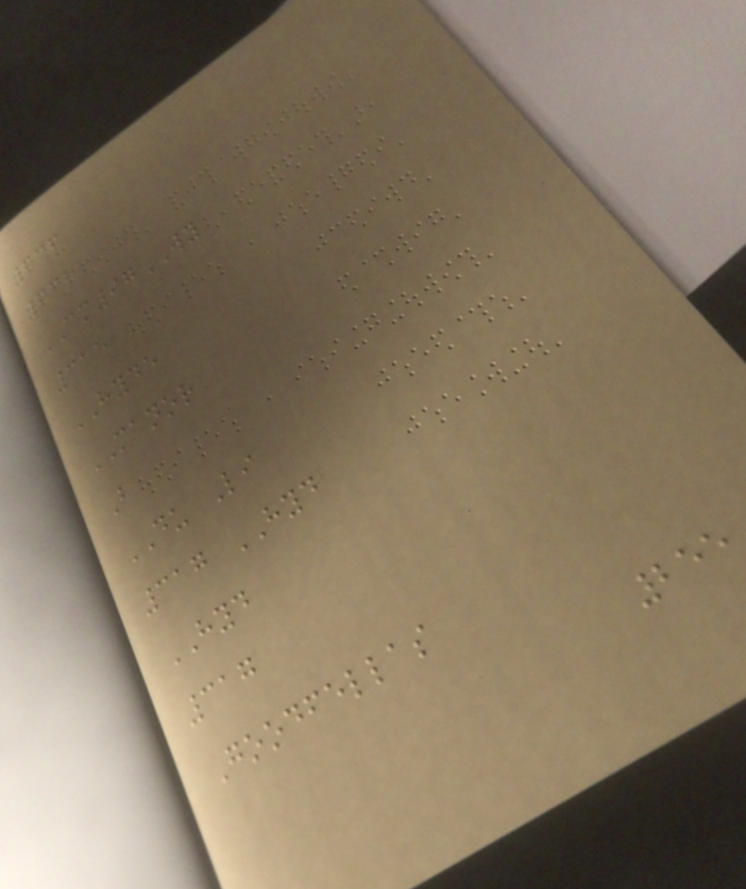636
632
CM97WY
315
HYDE
MANOR
B
DU Li
317 HYD
HYD
317
Goodfellas
255
